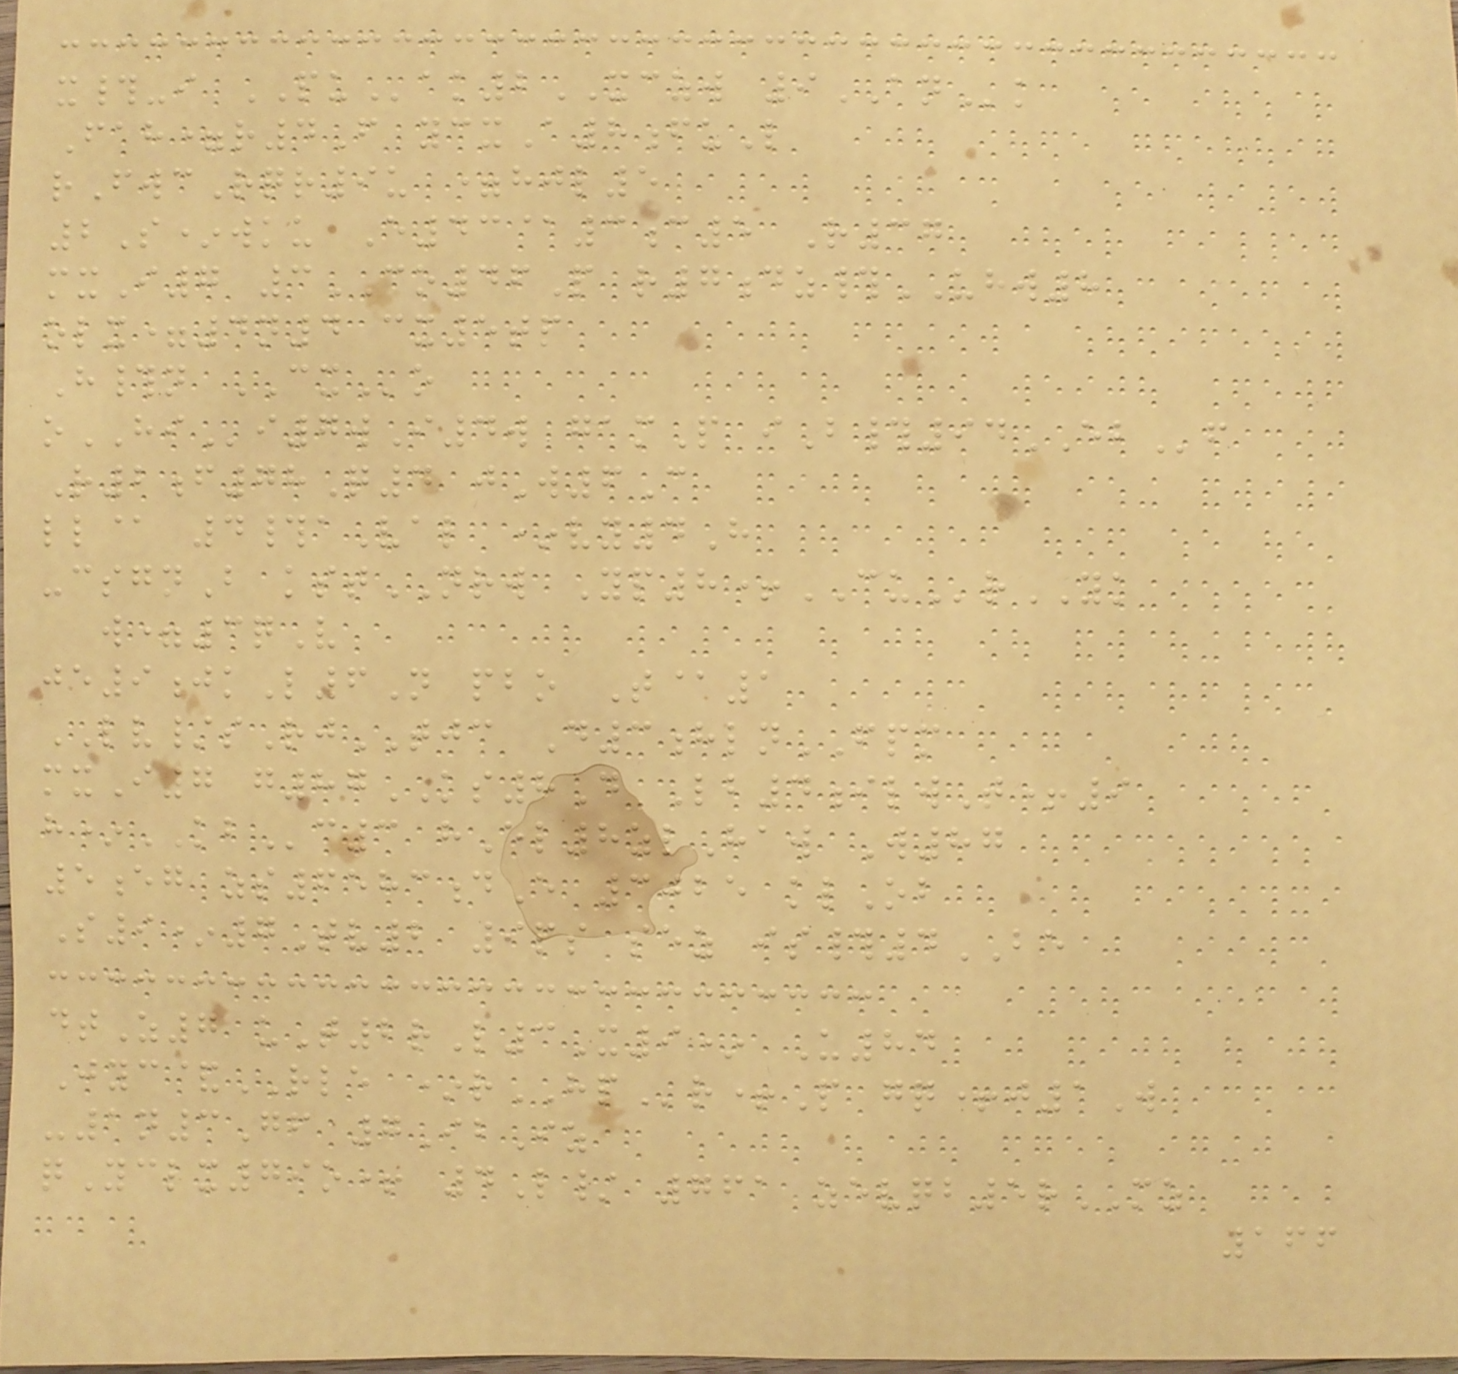x#-i PUak2XCZW 9ANk
Fah=r4F ycxA8fuL
rFwcRqr9u =hjl5
2S*wku E43@3c5 R37
mxI7 3CO46P r7dz#UHW8
olx=4n4 cx5tp
H#n CXo
oHIi7wI4w gamP iB#94EBf
R2f78Q4 jW6C
ll@ 4#aVal *vy4H
-csgnB kstNRW Yp8+CUrYK
w=3qV
je9jkL6N pbo T@1
LV/sRjTJC D3hlnFPM
mxI7 g87KS8D Lb4ilwT+9
h*KBc3 hEl8zlHaw W87
5eg zs6583dE 3025 klOb
S9*7Tv2 9ps sez is#4BE
dtZ7 uT2rL3X9* U84
Jyc&RLE *rHPr+P gq+j1W
-1n3Gf 7IbIz
qYclx79o+ 4L/ 761 zevqb5rMZ
166
